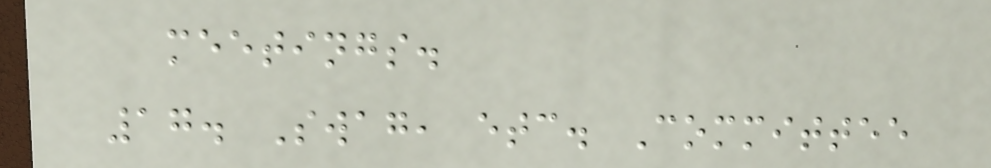meetings.
17. Swag, etc. Committee
